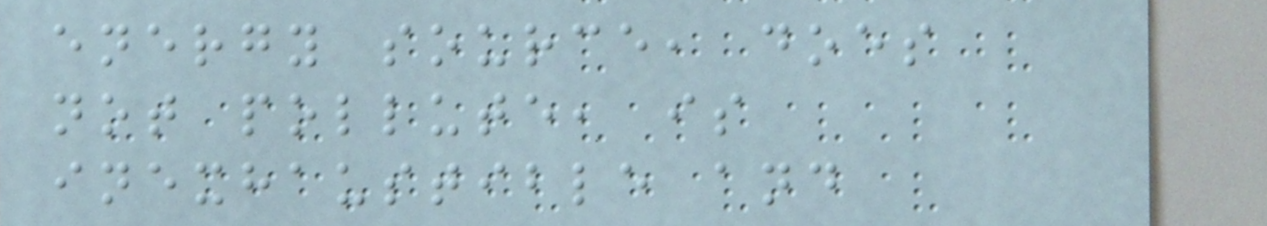energy source, does
not pollute, is
inexhaustible and
